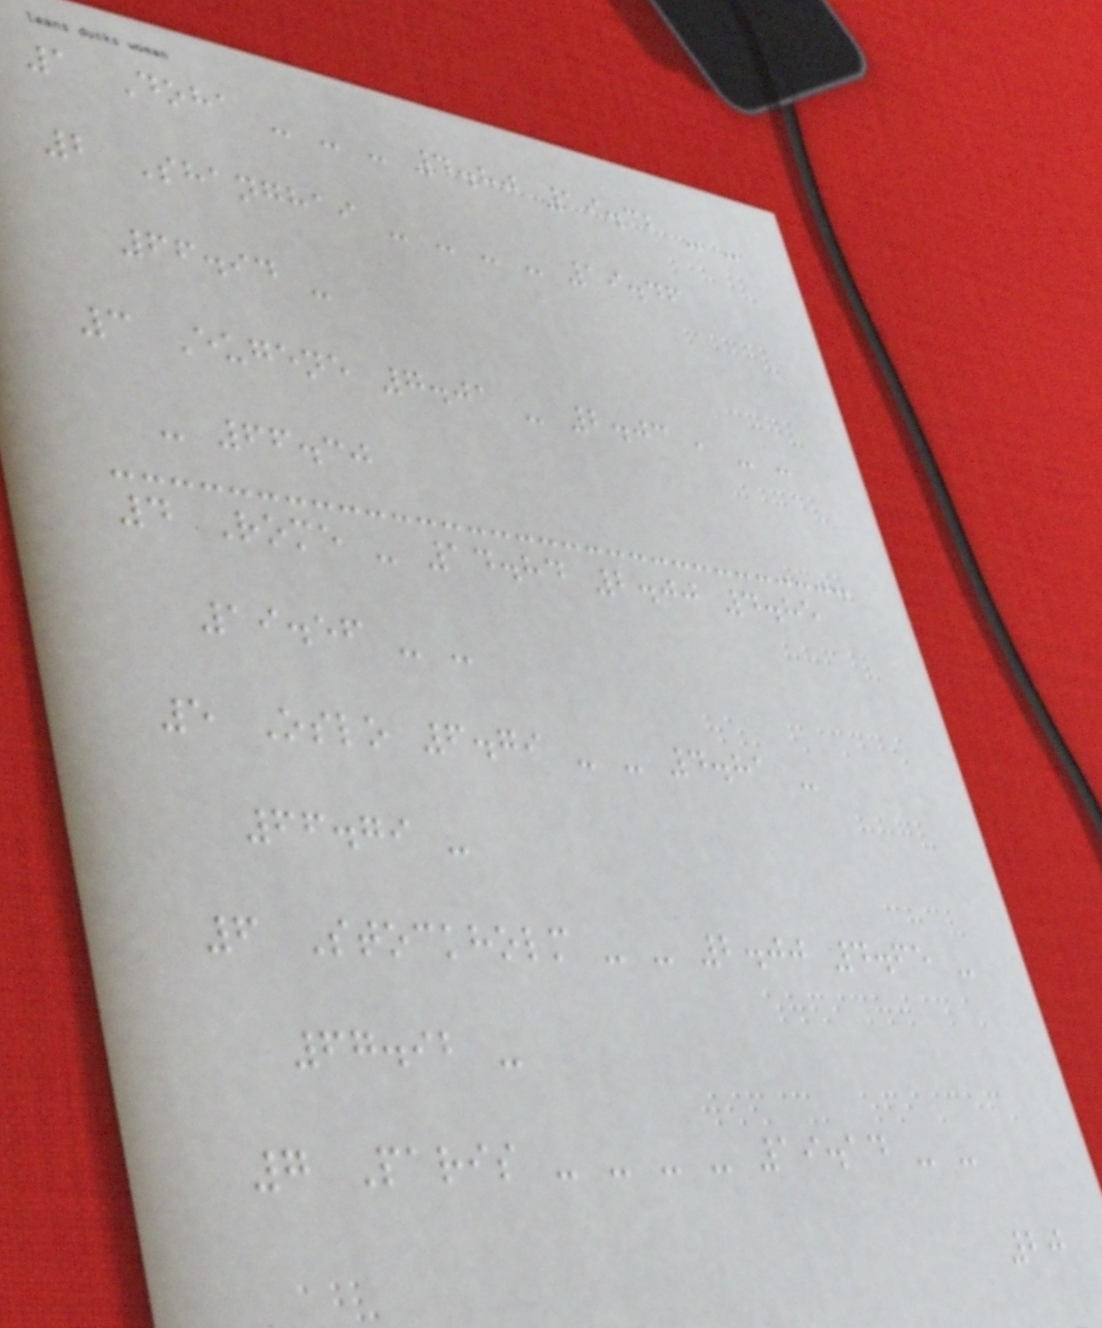1 Doha - - - 4.80 19.32 - -
2 Shanghai - - - - 19.46
66.94 -
3 Eugene 7.01 - 2.03 , - -
- 66.30
4 Rome - 14.84 2.00 4.85
19.56 - -
5 Oslo 6.79 - - 4.81 -
66.79 -
6 Stockholm - - 2.00 4.65 -
67.92 -
7 Paris - - - - 19.14 - -
20
